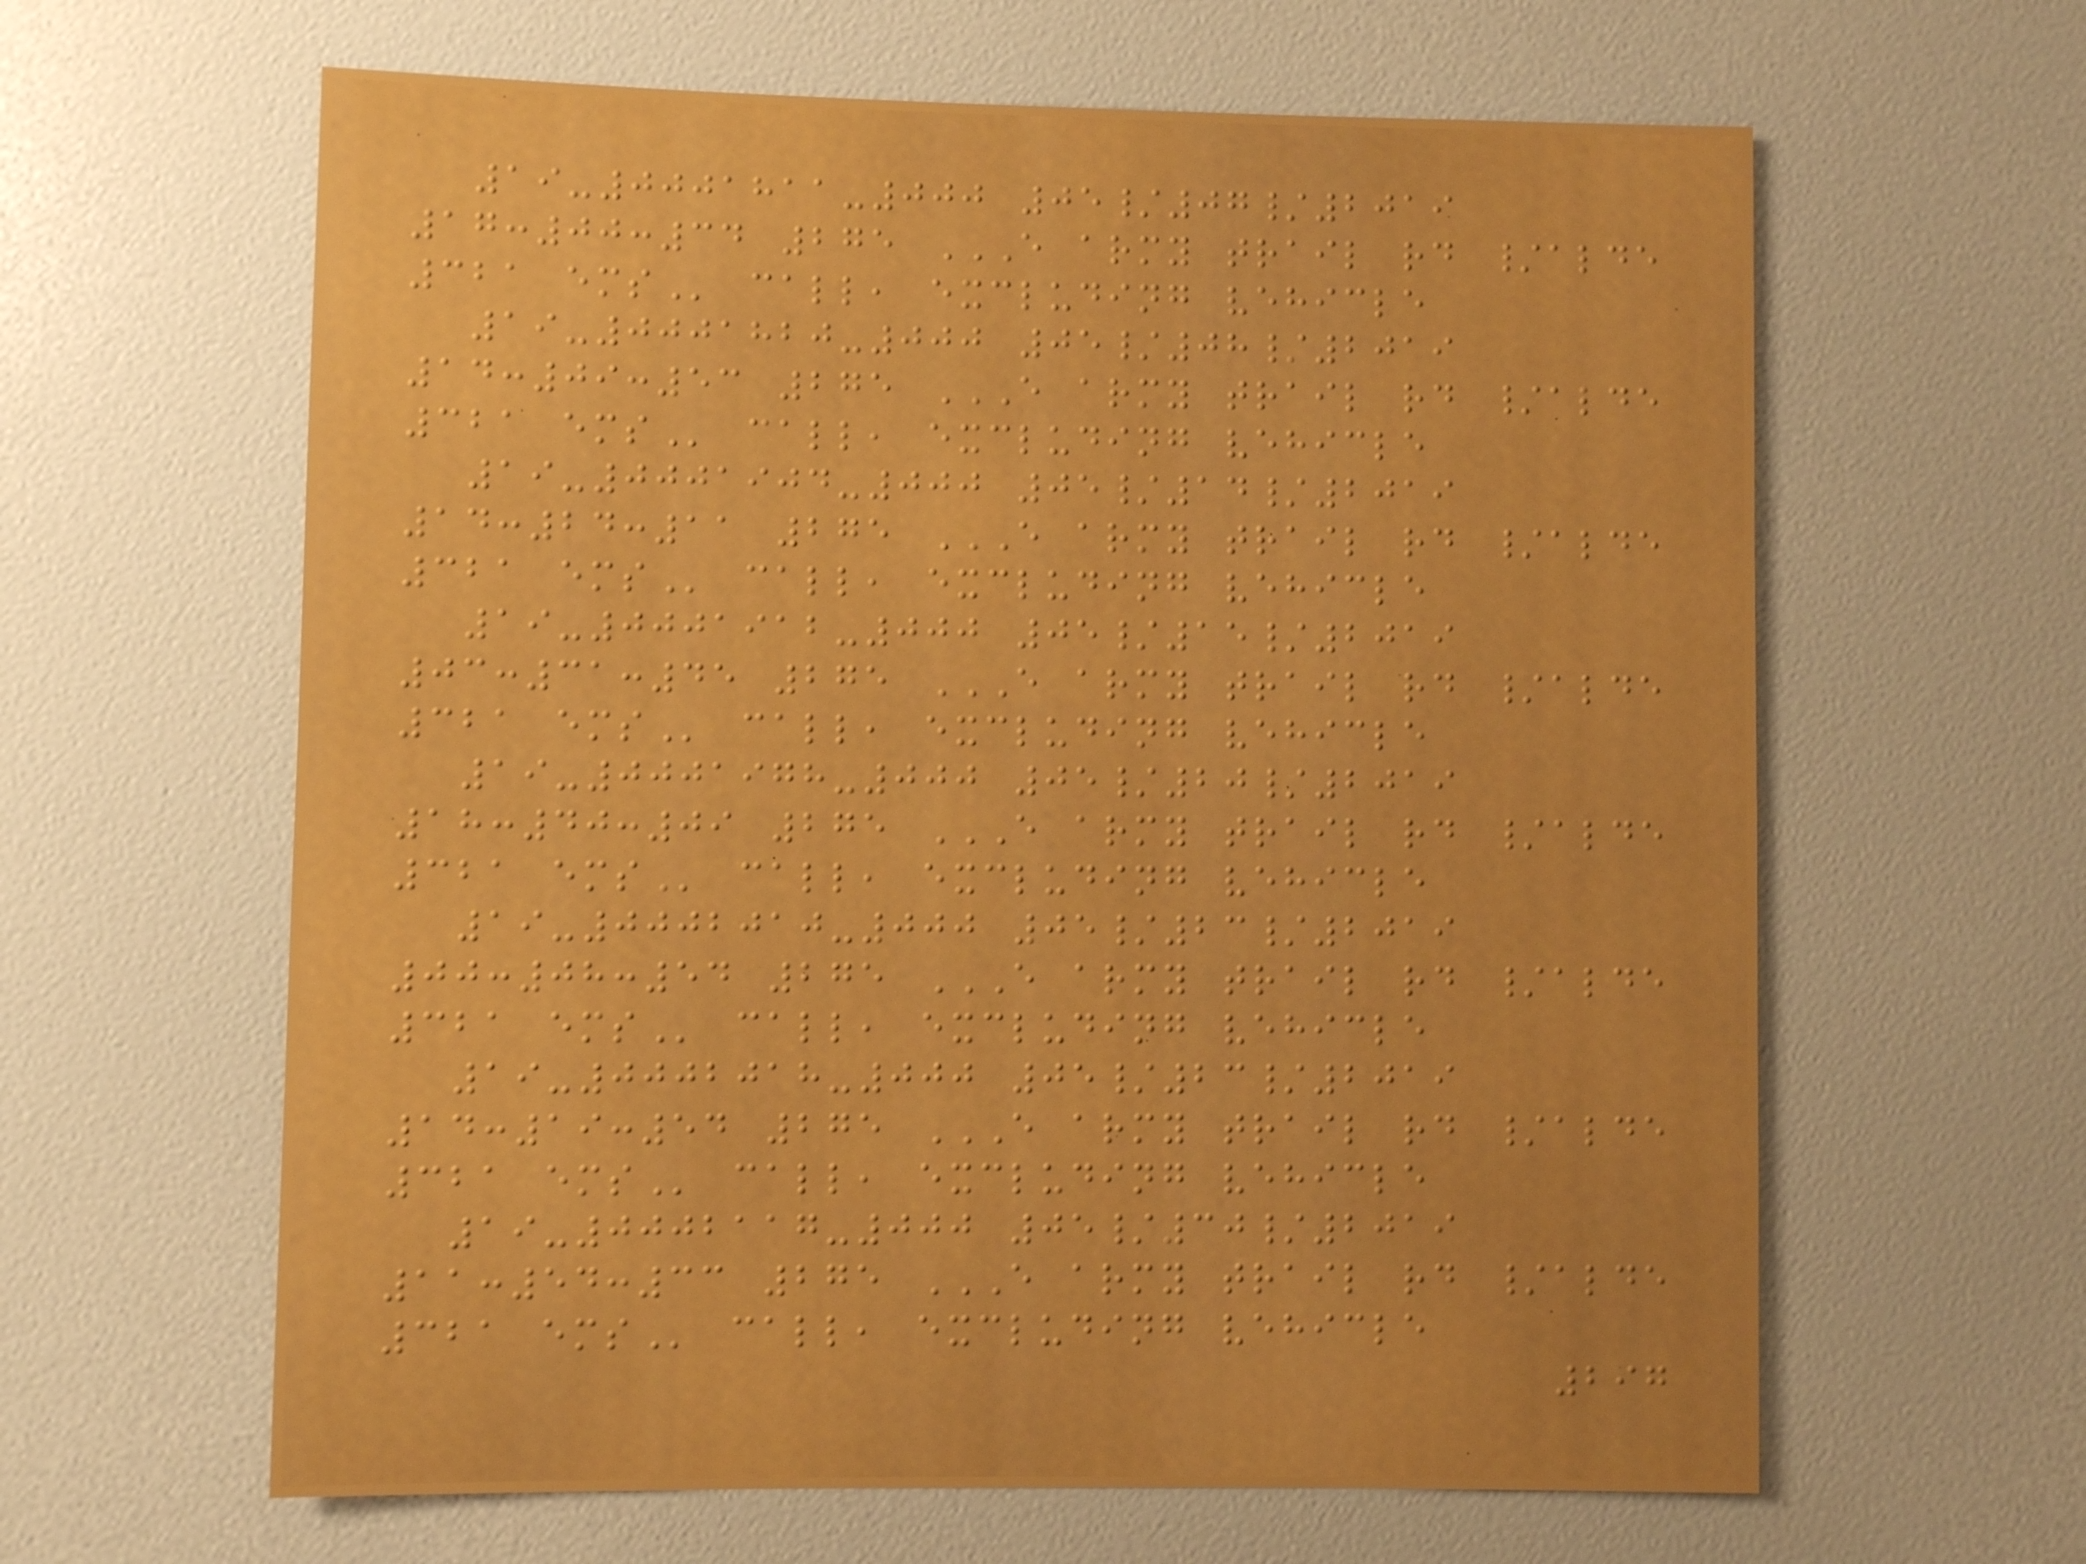19-0001811-000 05/07/2019
17:00:34 275 E ARMY TRAIL RD /ALDE
321 EMS call, excluding vehicle
19-0001820-000 05/08/2019
14:09:53 275 E ARMY TRAIL RD /ALDE
321 EMS call, excluding vehicle
19-0001904-000 05/14/2019
14:24:11 275 E ARMY TRAIL RD /ALDE
321 EMS call, excluding vehicle
19-0001912-000 05/15/2019
03:31:45 275 E ARMY TRAIL RD /ALDE
321 EMS call, excluding vehicle
19-0001978-000 05/20/2019
18:40:09 275 E ARMY TRAIL RD /ALDE
321 EMS call, excluding vehicle
19-0002010-000 05/23/2019
00:08:54 275 E ARMY TRAIL RD /ALDE
321 EMS call, excluding vehicle
19-0002018-000 05/23/2019
14:19:54 275 E ARMY TRAIL RD /ALDE
321 EMS call, excluding vehicle
19-0002117-000 05/30/2019
11:54:33 275 E ARMY TRAIL RD /ALDE
321 EMS call, excluding vehicle
297
